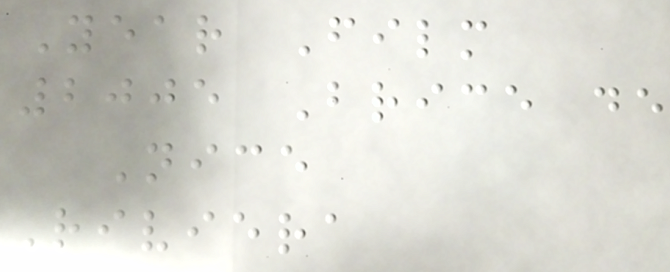Year Film
2005 Brice de
Nice
Riviera
